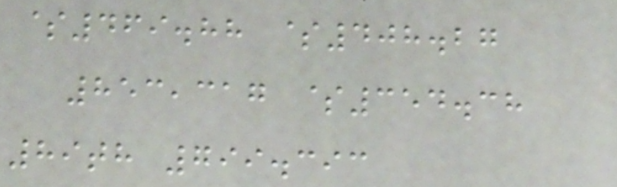$469.88 $408.27
853,317 $354.38
89th 799.393
